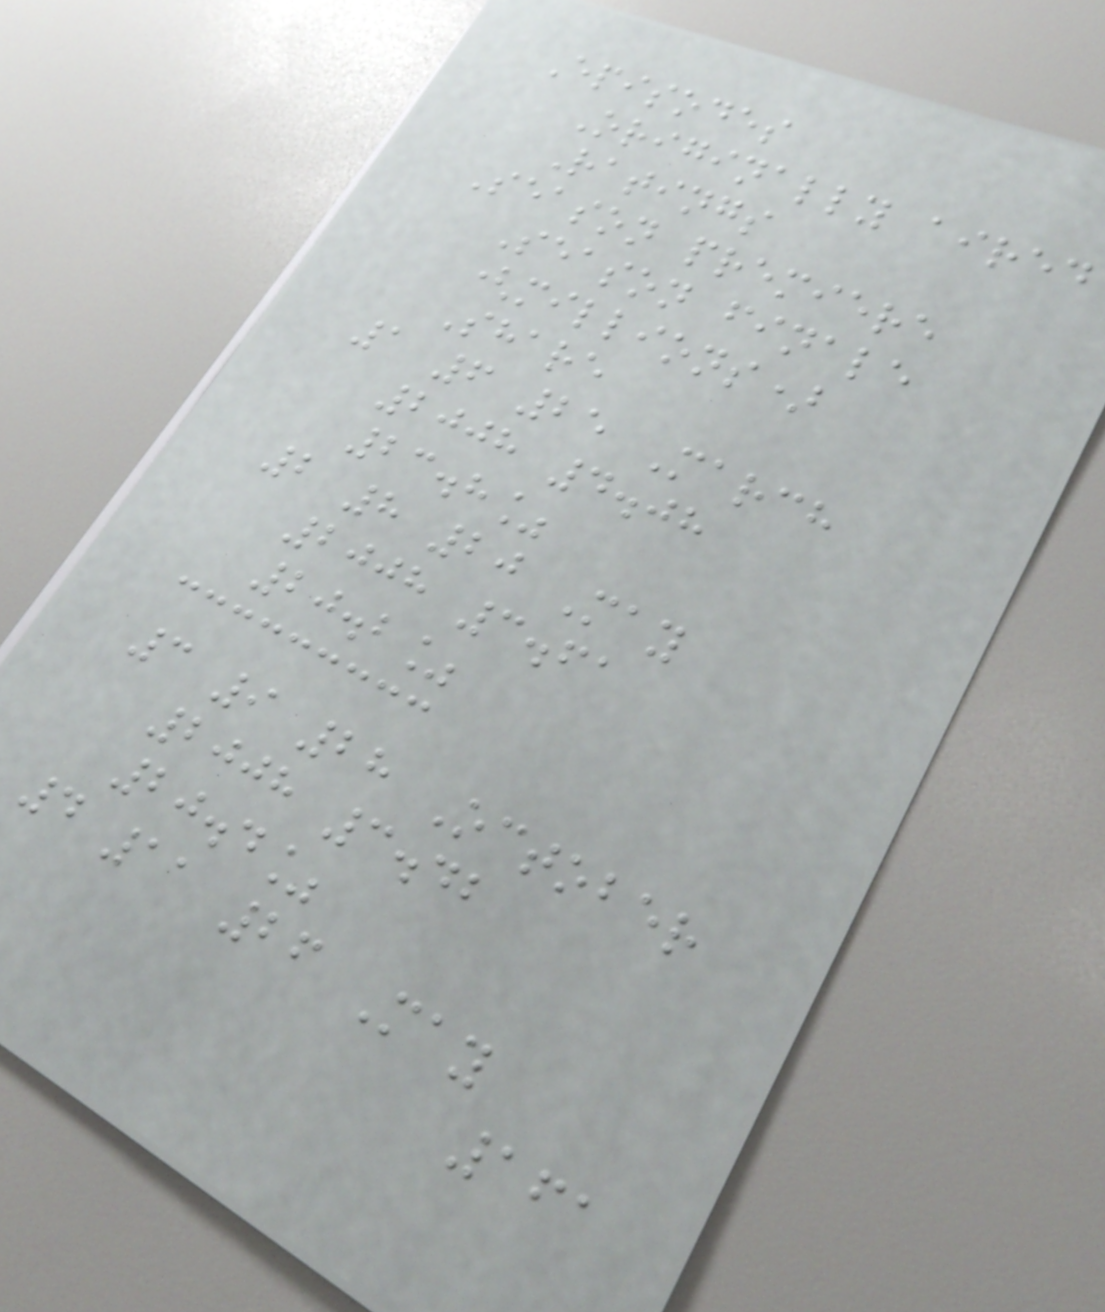Episodes
Originally aired
Ratings
Season premiere
Season finale
(millions)
Share
1 6 25 March
2008 4.08
23.8%
2 8 20 May
2008 3.61
20.2%
3 9 28 October
2008 3.42
20.4%
4 11 26 May
161
